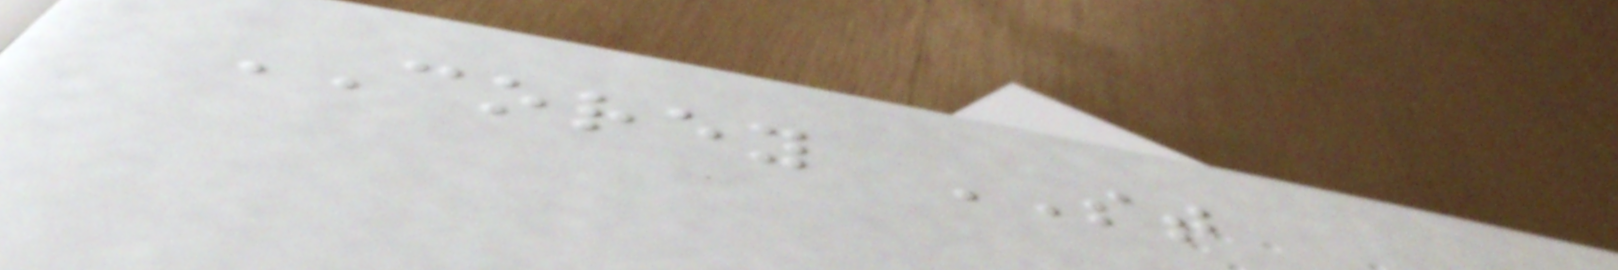COREY ST
